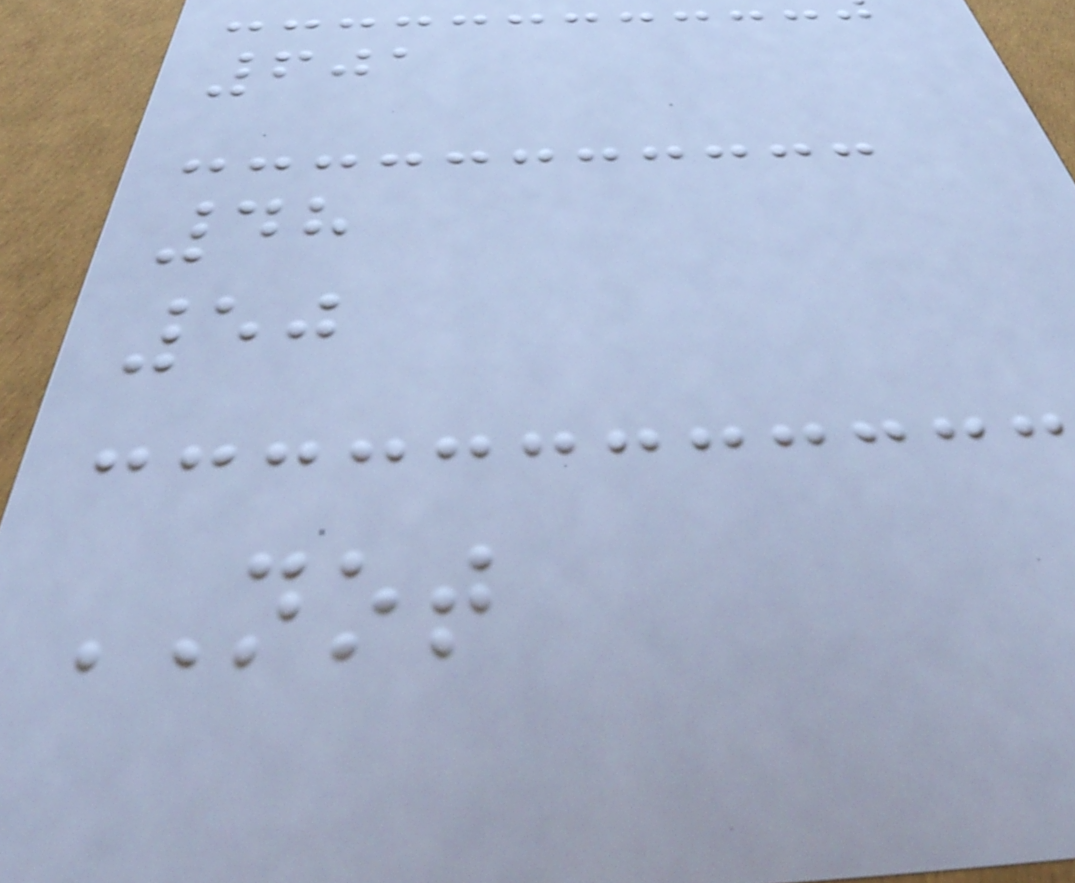601
48
50
NOT
